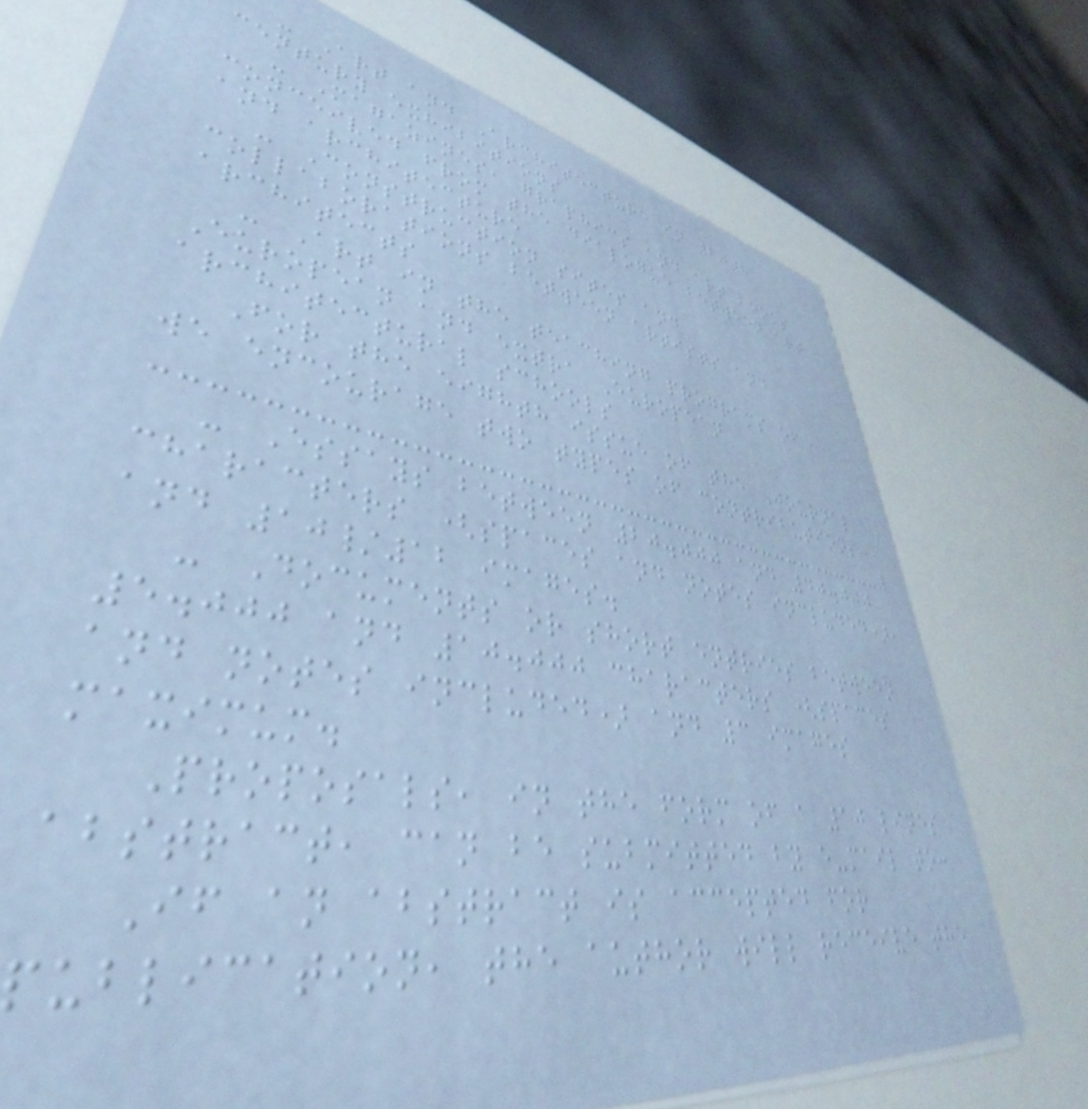- Art and Architecture in 20th
century exhibitions
- Magazines, graphics and art books
conceived from the dialogue between art
and architecture
- Construction sites and
collaborations between artists and
architects
- Art in the teaching programs of
European and extra European
architectural schools
For the eighth issue of the Journal
we encourage two types of contributions:
- Essays between 20.000 and 40.000
characters (spaces and notes included),
and 10/12 images.
- Documents or short entries between
5.000 and 10.000 characters (spaces
and notes included) and 3 images
maximum.
Proposals, in the form of a 10 lines
abstract, can be submitted by e-mail to:
If an abstract is accepted for
publication, the author will receive the
